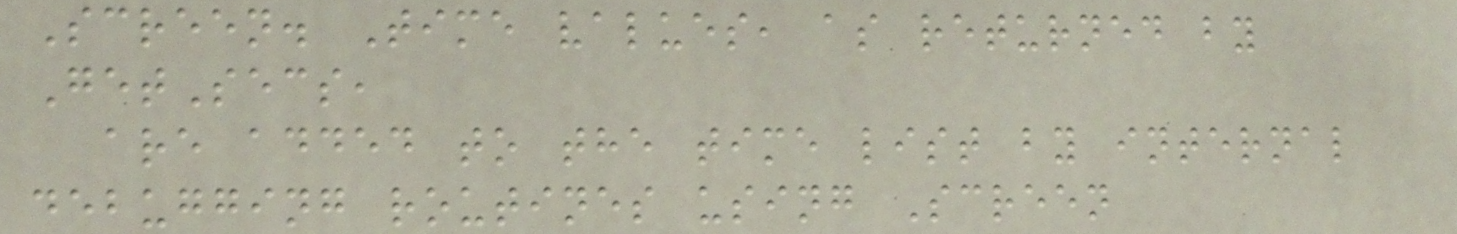Screen. Time values, as returned by
GetSecs,
are added to the time list by internal
debugging routines using Screen
